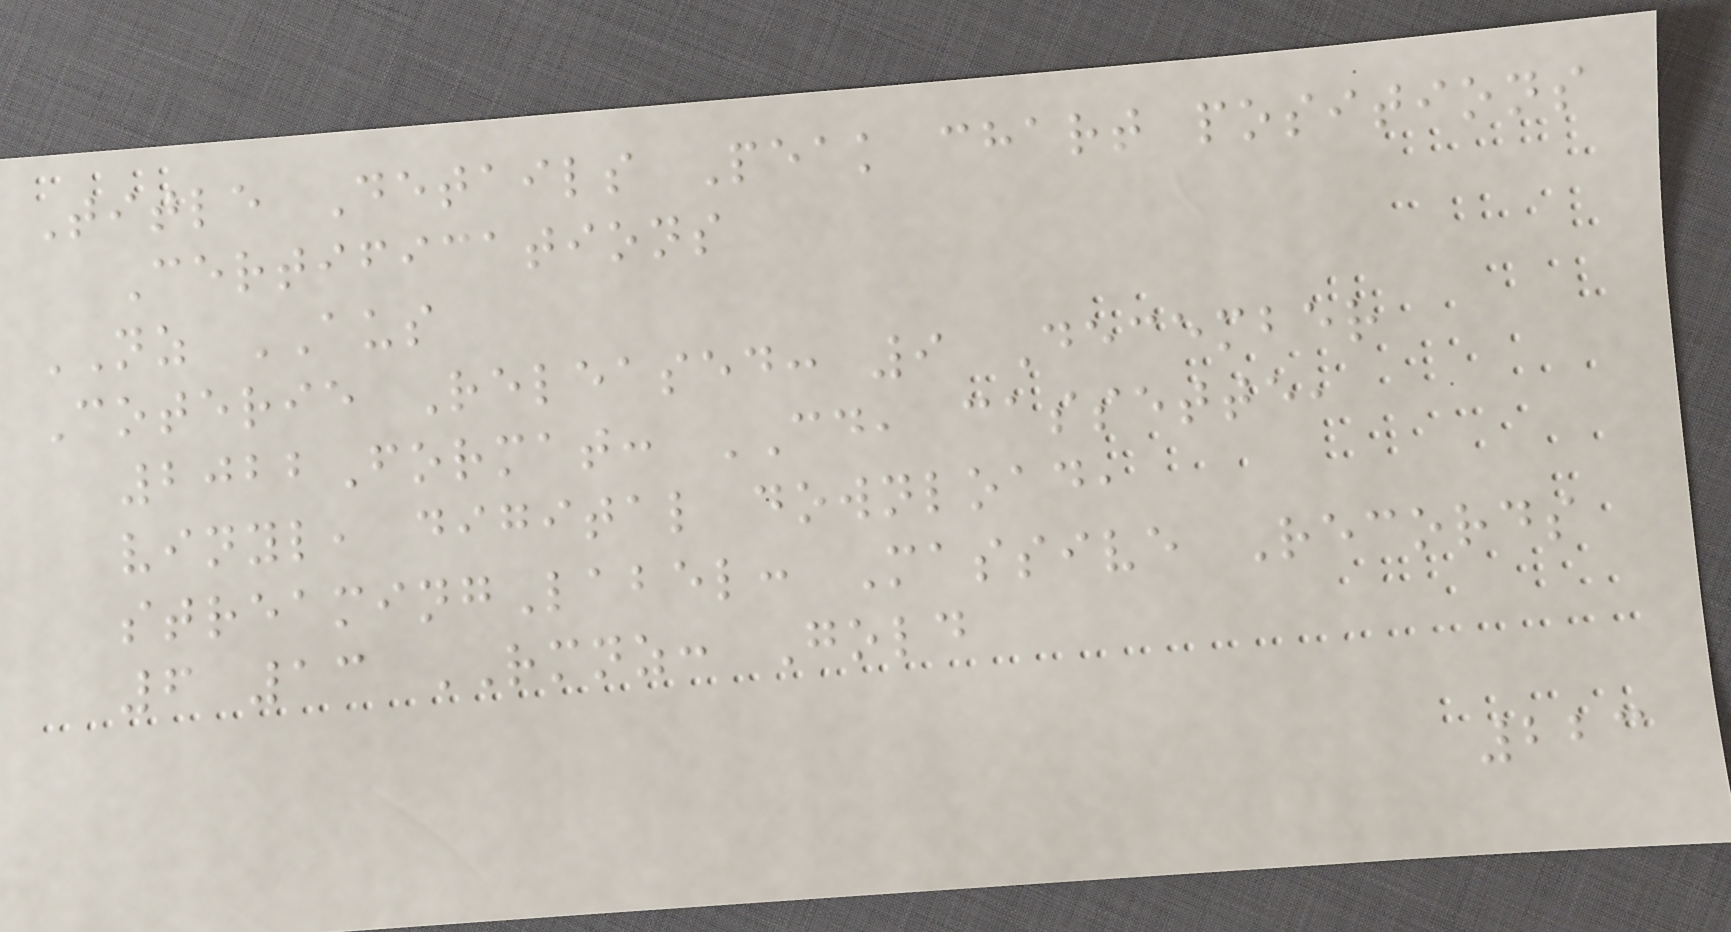Title Details Peak chart positions
Certifications
NZ AUS
Coterie Released: 9 December
2022Format: CD, cassette,
vinyl, digital download,
streamingLabel: Massive Records
6 13 RMNZ: Gold
223
